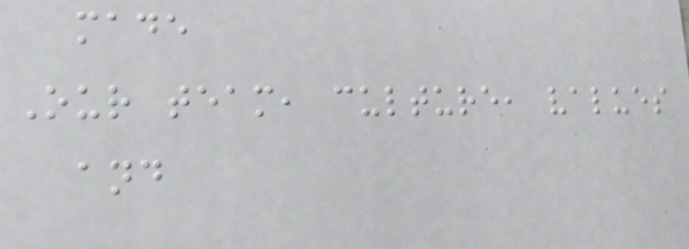made
Our team, culture, values
and
